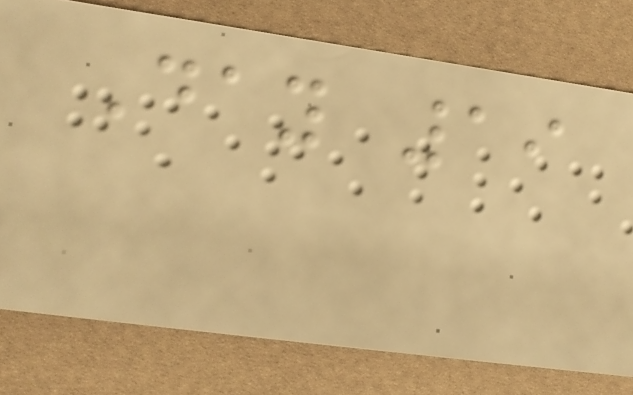Day 19
